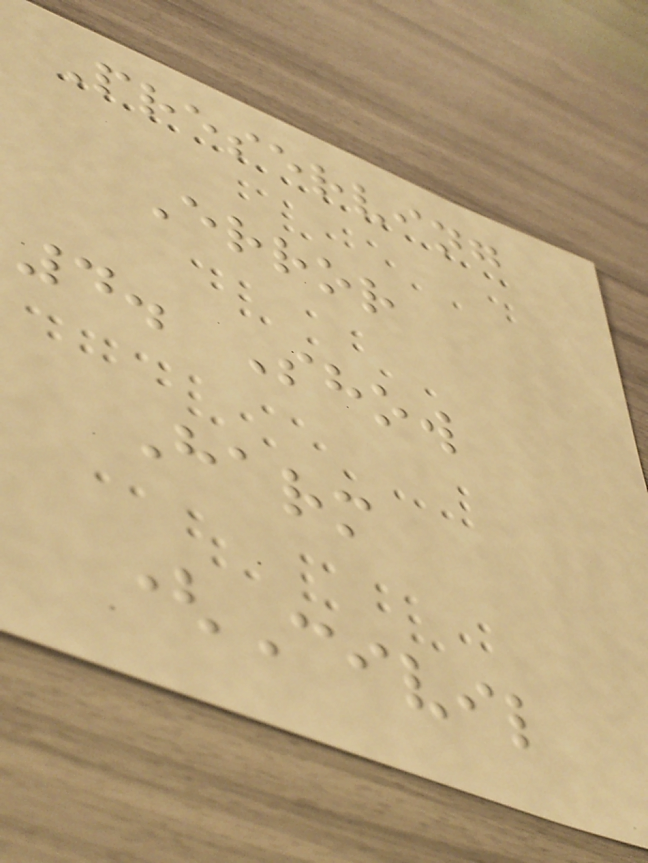Preserving
Error
4. Show
Harm
(Civil
